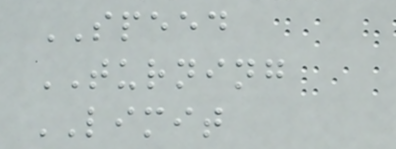SPEED
TURNING
LIMIT
